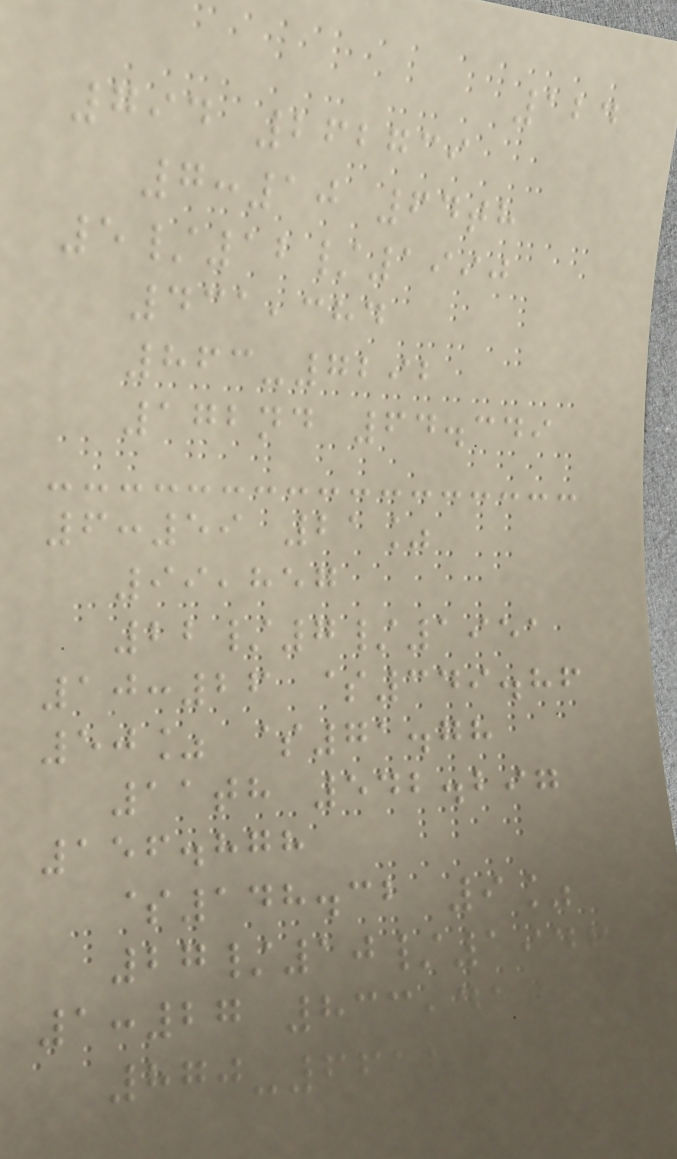124
794 262739
7:10 64th
5/12/1990
431,384
863-7292
172nd 64.349
6:59 21%
99,857
22/7/1951
10:26 $349.86
50% $71.78
11th 542.297
156.878
$148.32 9%
27/10/1946
1:27 833,419
870-6618
